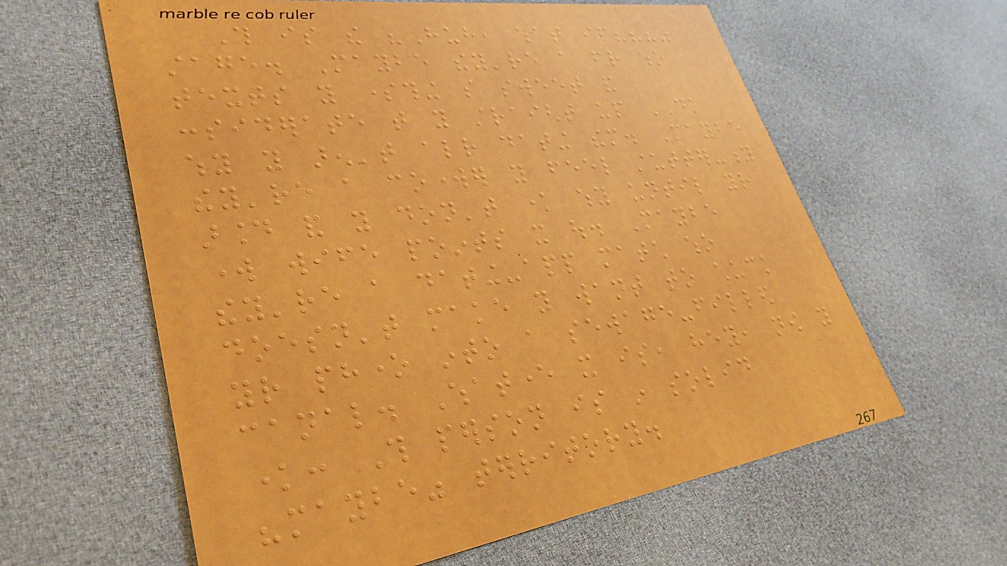This is the "Huh, what if???"
stage. Maybe they're a friend who
texts you something so sweet and
considerate that you straight up DK
why you aren't already dating them. Maybe
they're a coworker you feel stutter-y
around and you don't know why until your
work wife points it out. Maybe
they're a dating-app match who
doesn't make you want to chuck
your phone into a sewage-filled
canal. Whatever it is, hey, now you
know: This person is in solid
"maybe" territory.
